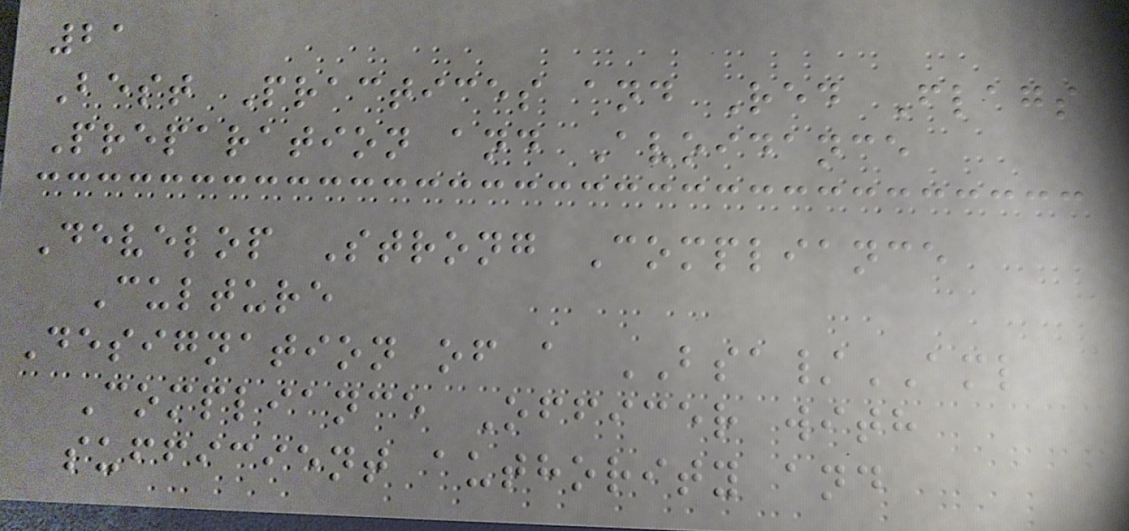21
Best Practices and Red Flags
Preparation and Avoidance
Develop Strong Compliance
Culture
Designation of a BSA/AML
Compliance Officer with
sufficient authority and
